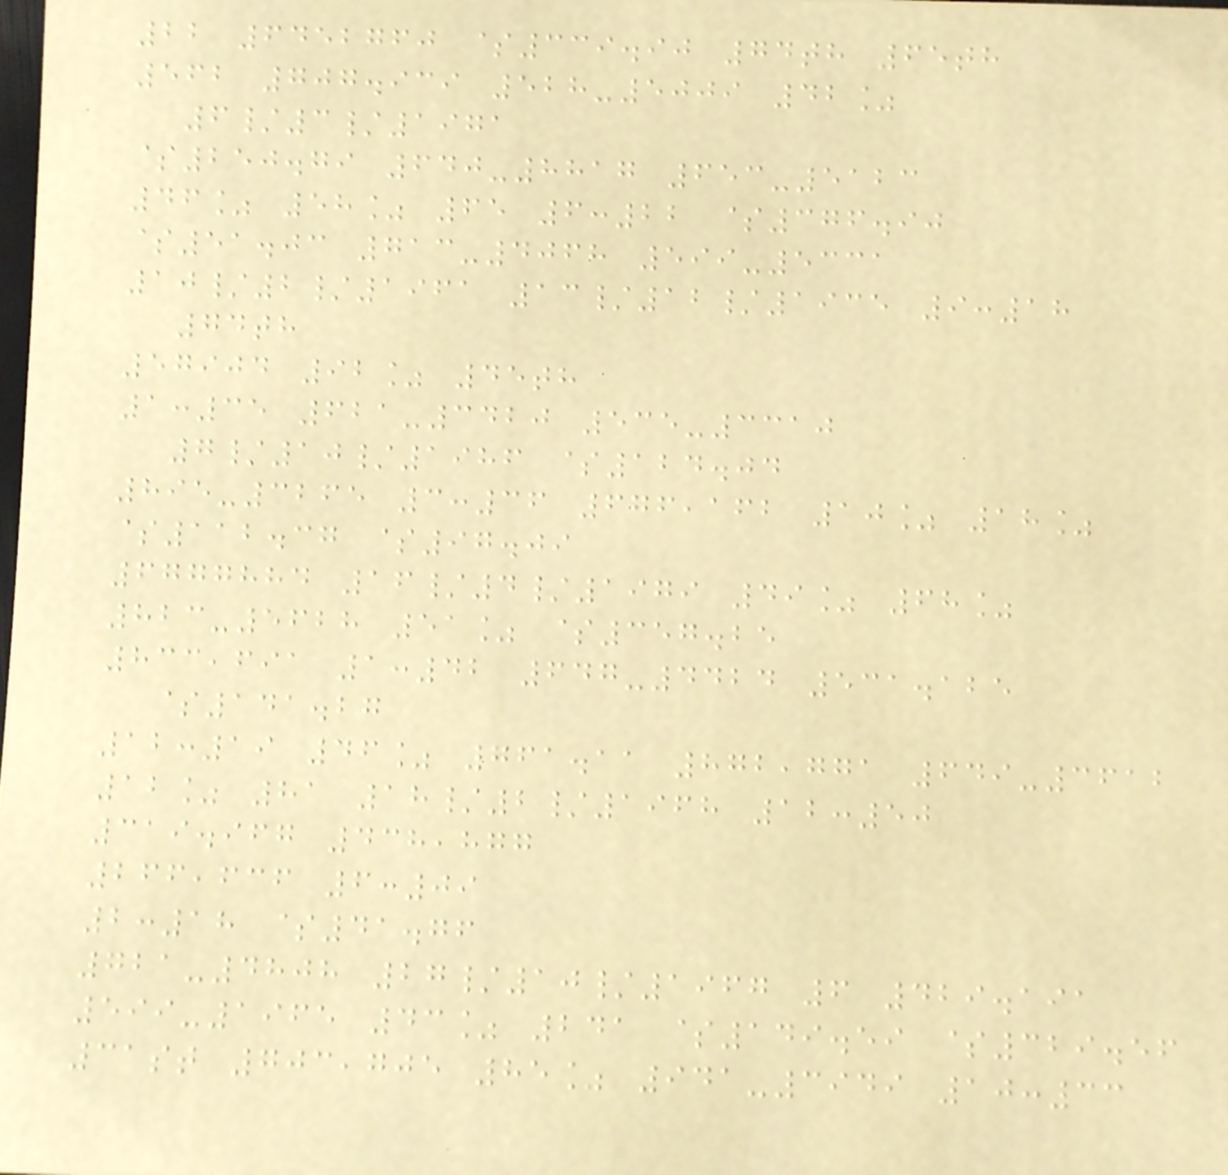22 6452760 $339.90 74th 65th
562 707.939 528-5009 42%
6/3/1971
$250.79 640-8817 653-5123
46% 58% 65 6:22 $376.90
$51.03 713-4068 599-5331
10/2/1961 13/12/1935 9:18
74th
57904 92% 45th
1:35 621-3420 535-3310
7/10/1986 $124.04
895-3265 3:36 676,162 10% 18%
$112.37 $97.09
6777884 16/4/1979 49% 68%
823-5628 51% $357.25
833,691 1:42 647-4424 531.125
$141.27
12:19 46% 761.11 872,771 649-3612
12% 81 18/2/1968 12:50
319.967 438,877
266,636 6:09
2:18 $41.76
721-4808 27/10/1967 6 429.191
599-1965 43% 241 $149.59 $329.56
31st 703,705 85% 941-3949 10:33
